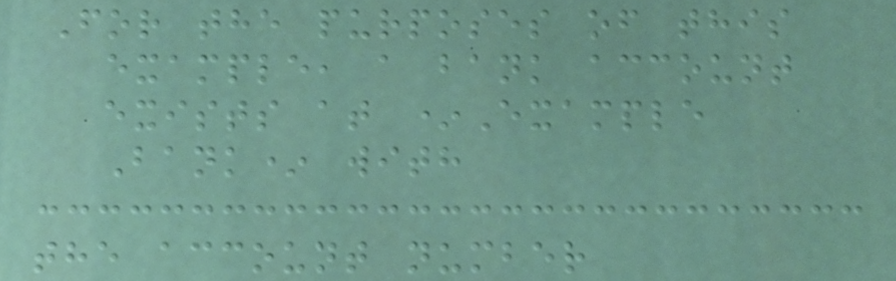For the purposes of this
example, a bank account
exists at *Example
Bank* with
the account number
